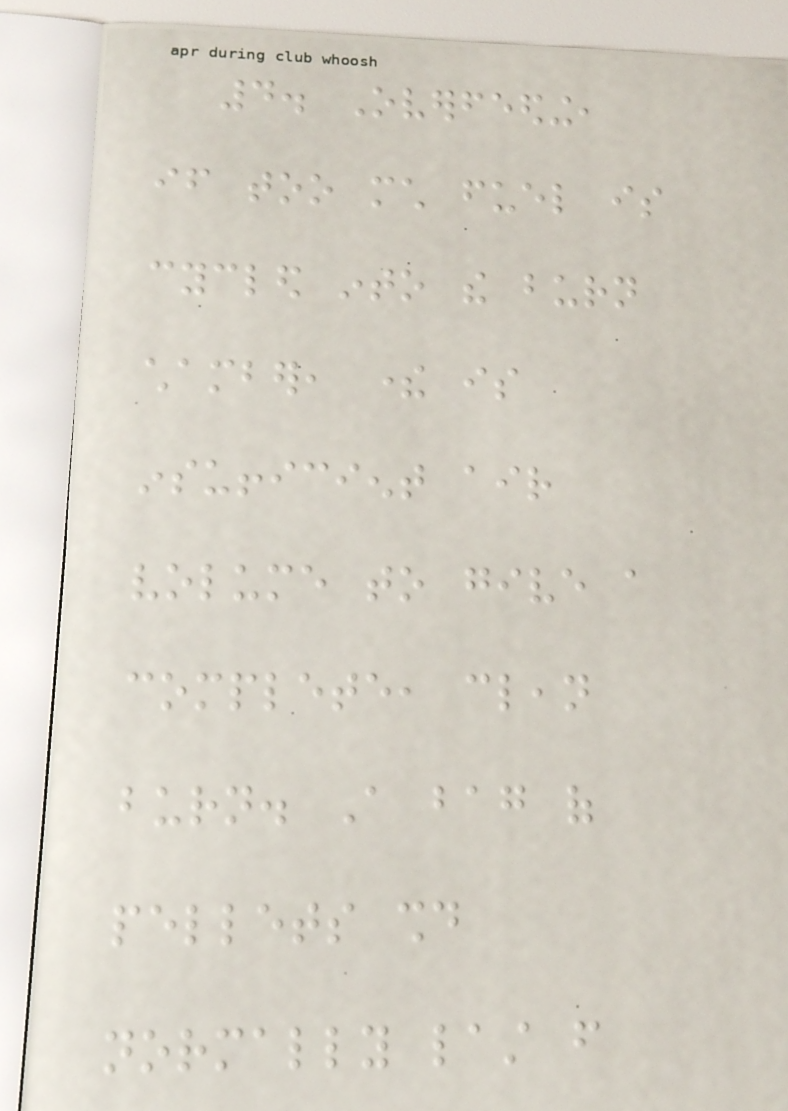4. Overfeeding,
if too much fuel is
cycled into the burn
chamber, there is
insufficient air
volume to give a
complete, clean
burn. A bag of
pellets should
normally last from
